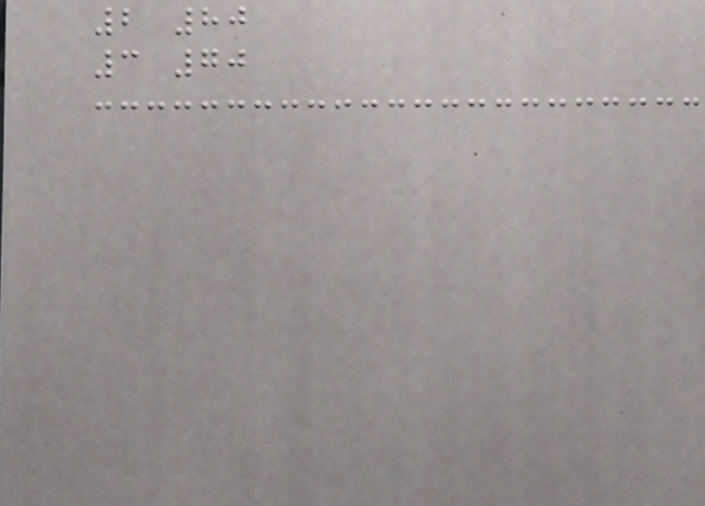2 80
3 70
